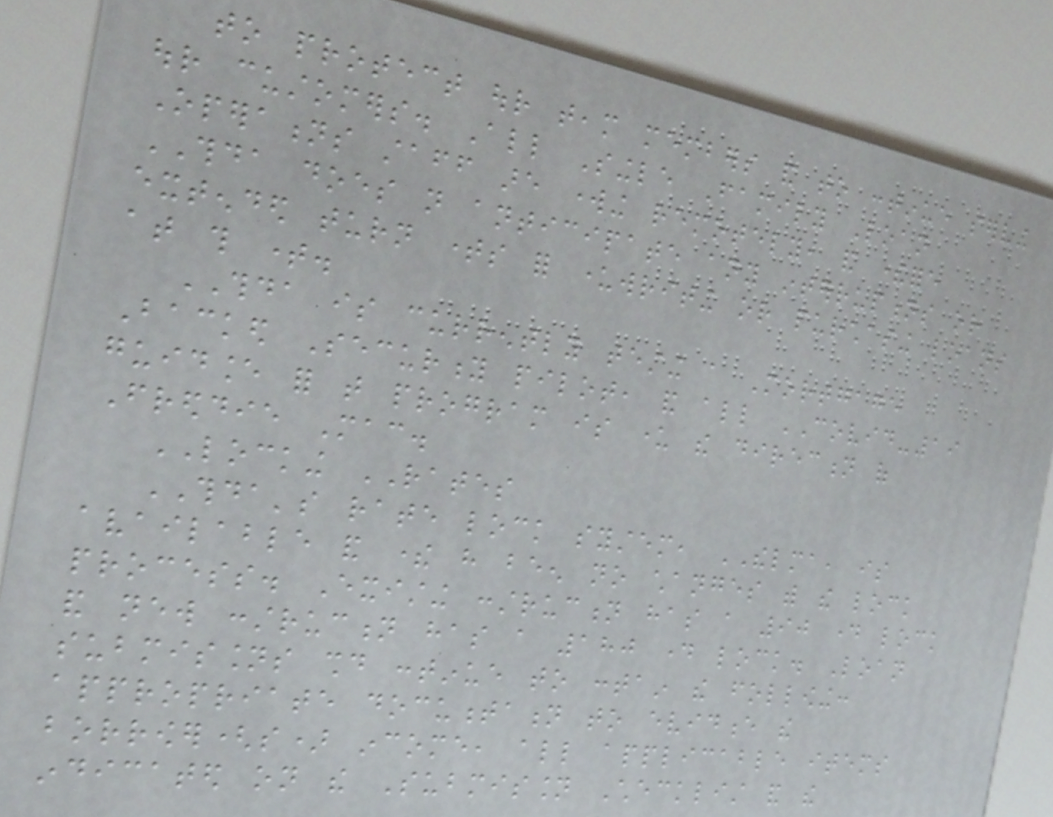to protect our team members and to continue serving
our customers. All Single Family Loan
Operations staff are working remotely, and therefore
THDA does not anticipate any interruptions or
extended turn times for underwriting or purchasing loans
at this time.
THDA is currently testing a Mortgage
Backed Security pilot, and all COVID-19
guidance for that program is under the direction of
Freddie Mac.
LOCKING RATES
THDA's rate lock system, THELMA, is
available and there have been no changes with the lock
process. Existing construction has a 90 day lock
and new construction has a 180 day lock. Loan
submissions should continue to contain the following:
appropriate documentation to evidence the
borrower(s) income, all applicable items
indicated on the Submission Checklist and the
